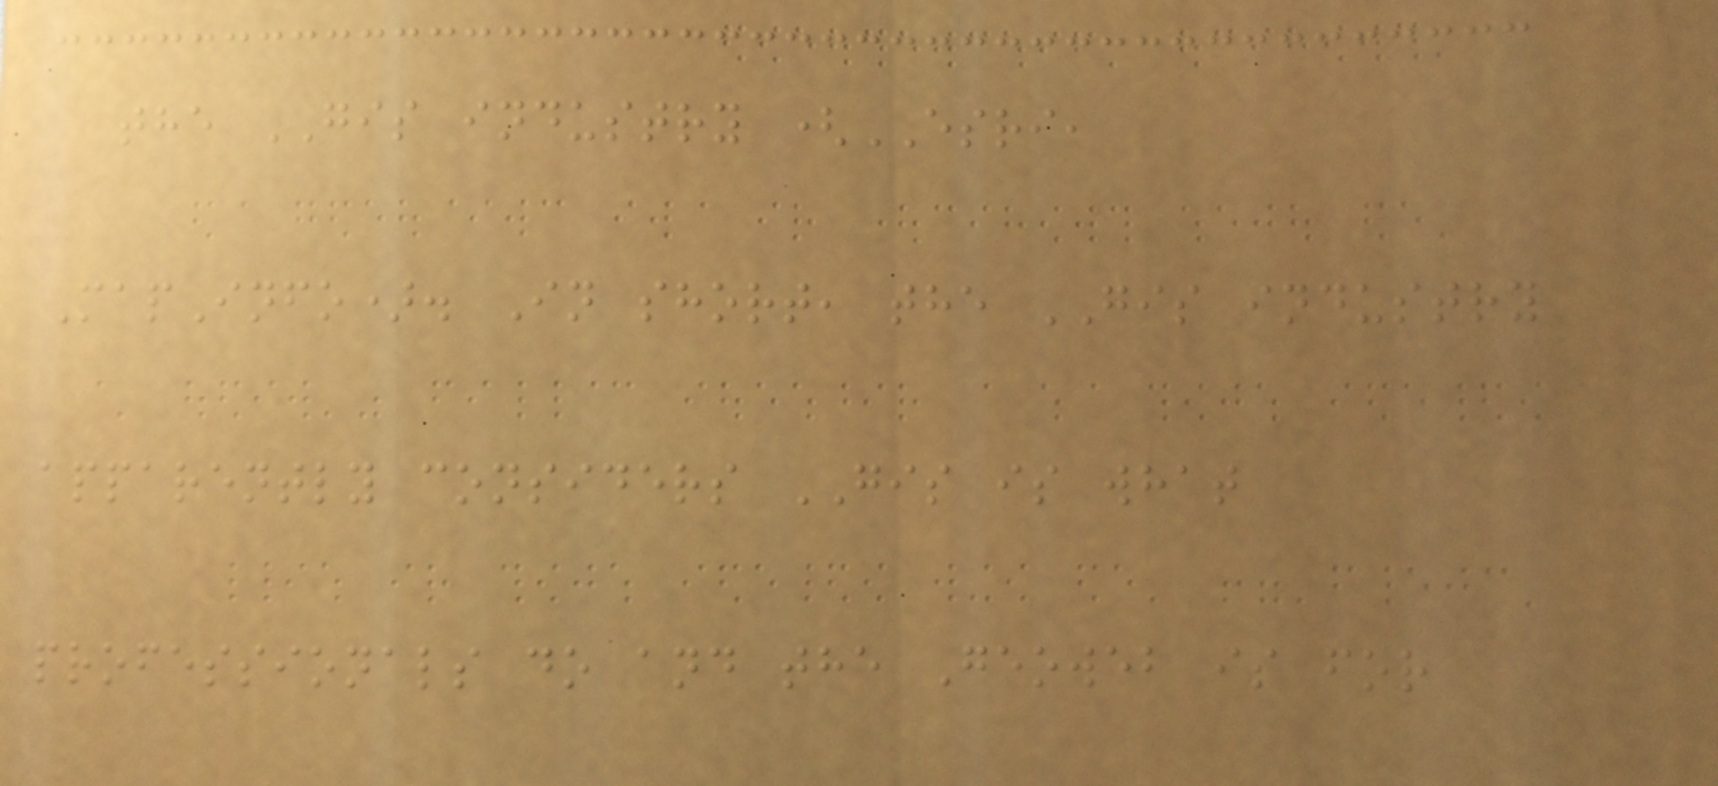the GIS industry (ESRI,
MapInfo). In short, the GIS industry
apparently considers GIS is what
professionals do and the Geoweb is for
